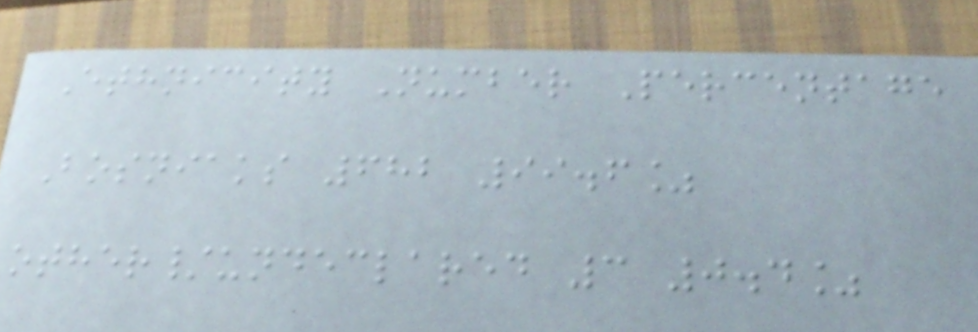Ethnicity Number Percentage
Bosniaks 682 99.6%
other/undeclared 3 0.4%
